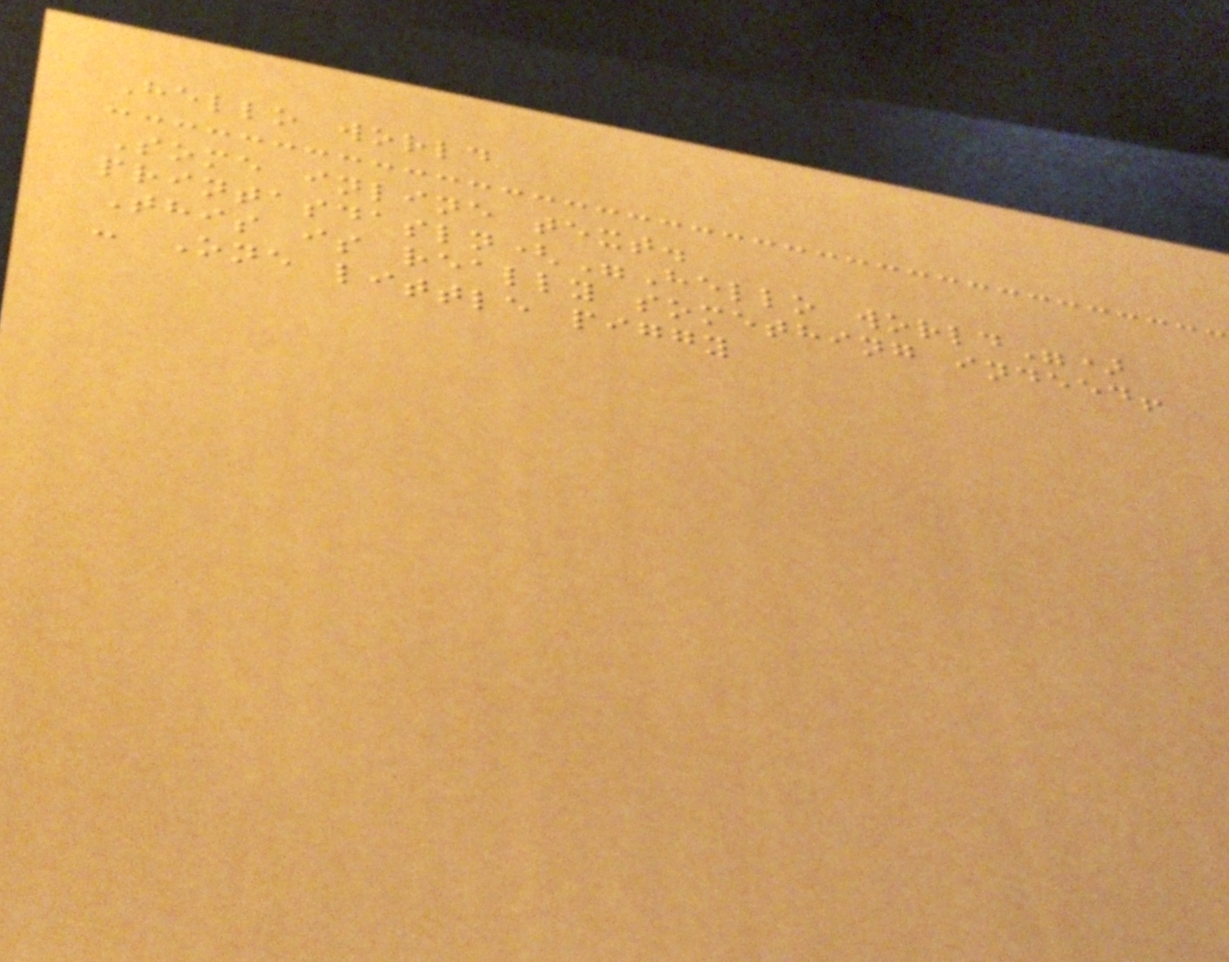Hello world
Some inline text.
printasdasln("Hello world")
This is really something indeed!
- One little piggy
